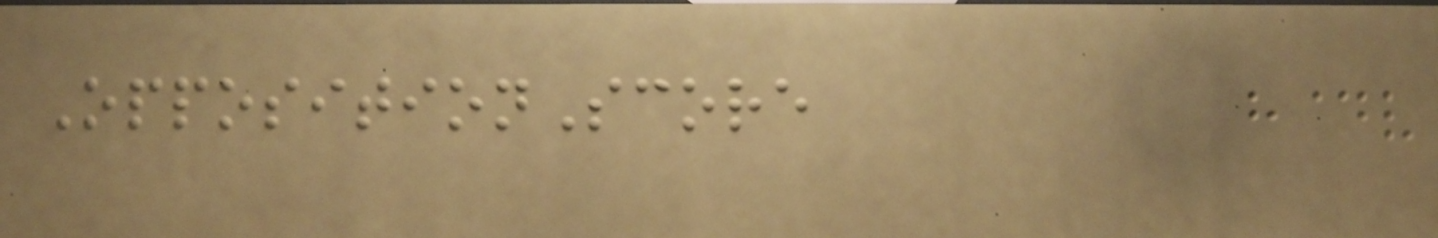OppositionScore
